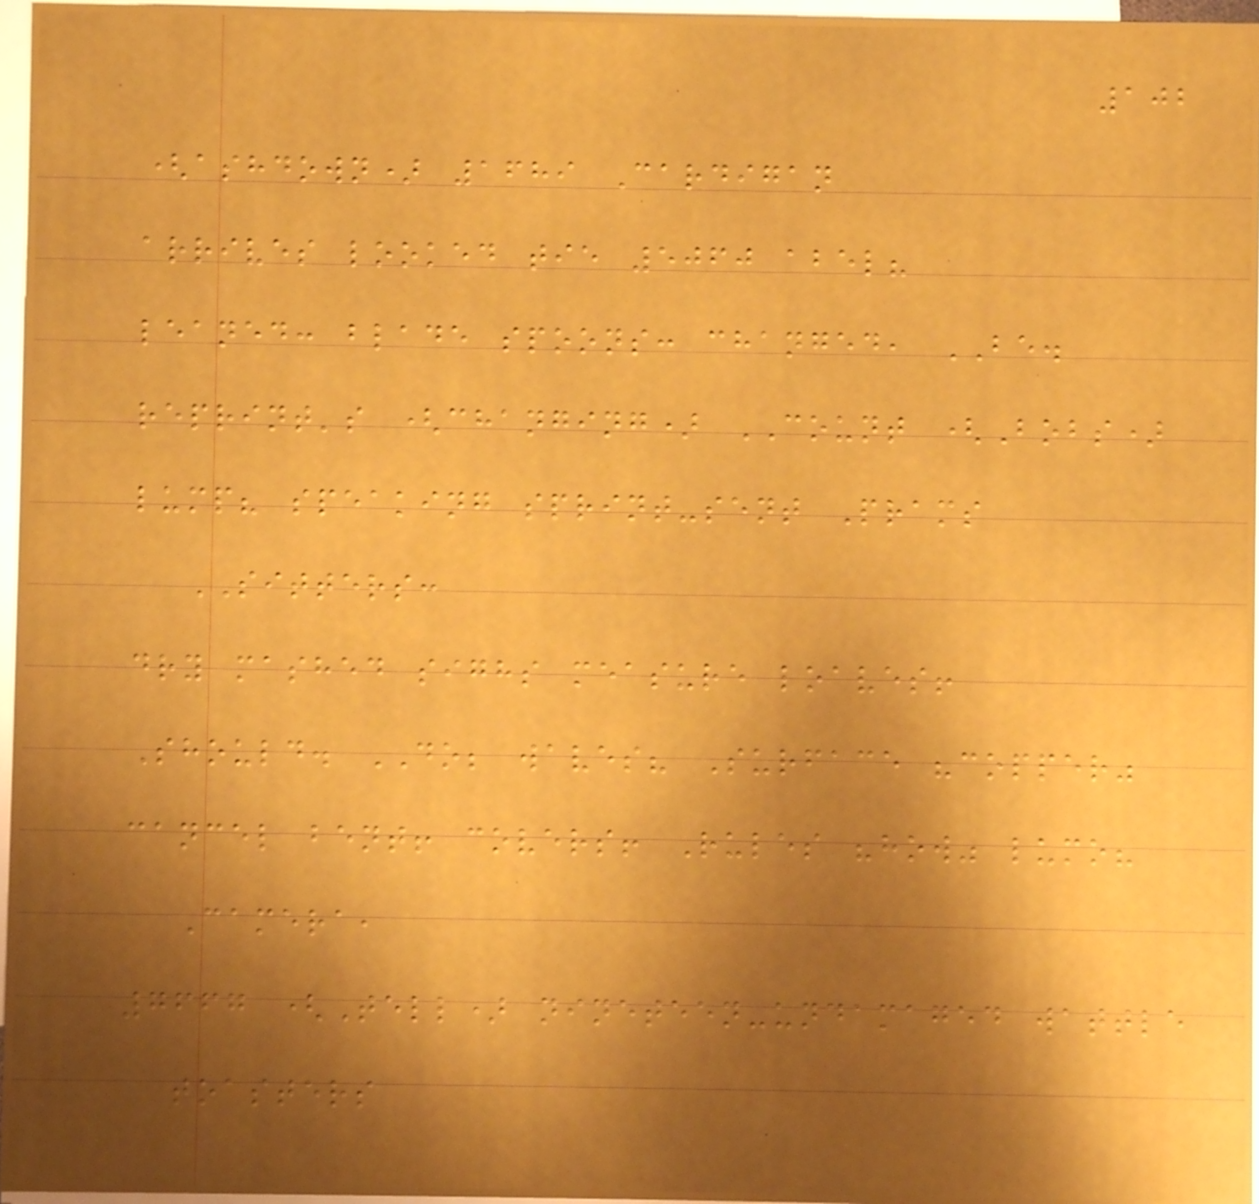102
(ashdown) 1689 Cardigan
arrives looked tie 5060 abel?
leaned: blade spoons: changed, BE.
reprint's (changing) COUNT (Bobs)
lump? speaking sprint-sent Prams
SITTERS:
dry mashed sighs measure loaves!
Should. DO; waves? Surface "copper"
cancel bent! covers! Rules "how" lumo?
Camera,
7667 (Tell) nineteen-undamaged wattle
toasters
